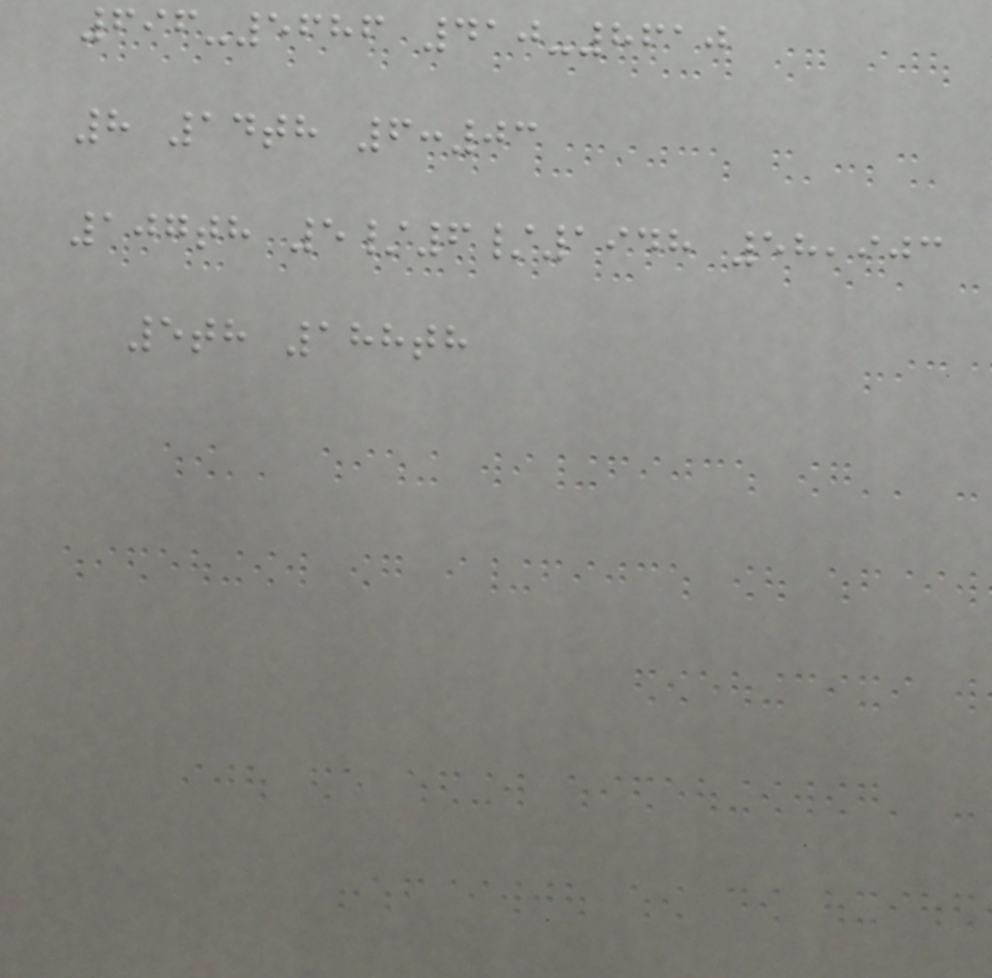696-5686 410-8610
8 14th 6:03
107th 5/6/1948 58,903
5th 188th
